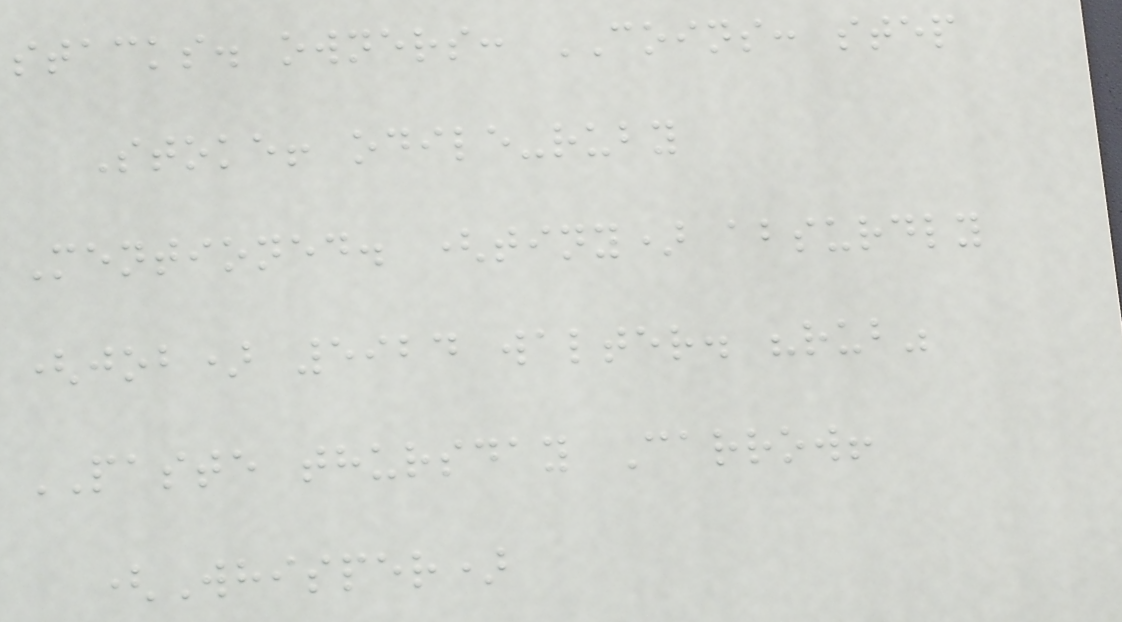stacks. owners: COINS: step
Stoke! odile-ruby
Mentioned. (tiny) absurdly
(job) 5924 walter. "rub"
PASTE thursday Carrow!
(Whisper)
